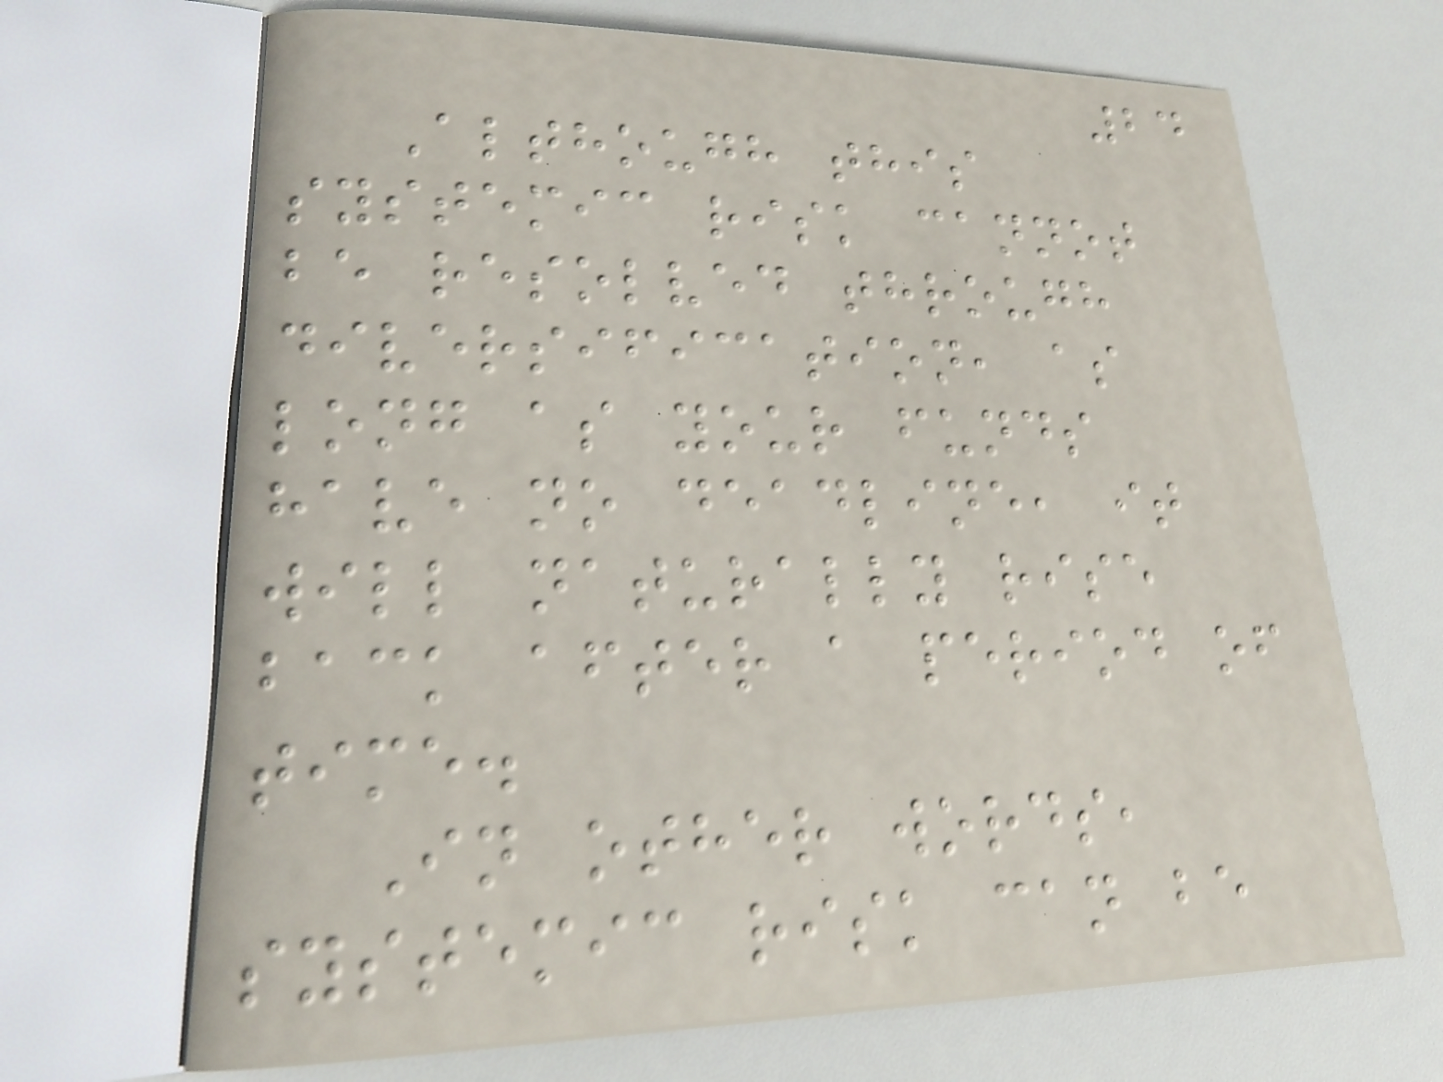24
Although this
systemic risk cannot
be resolved through
diversification, as
long as your funds
have no deadline, it
will naturally rise
back after a period of
time.
In other words,
systemic risk can be
